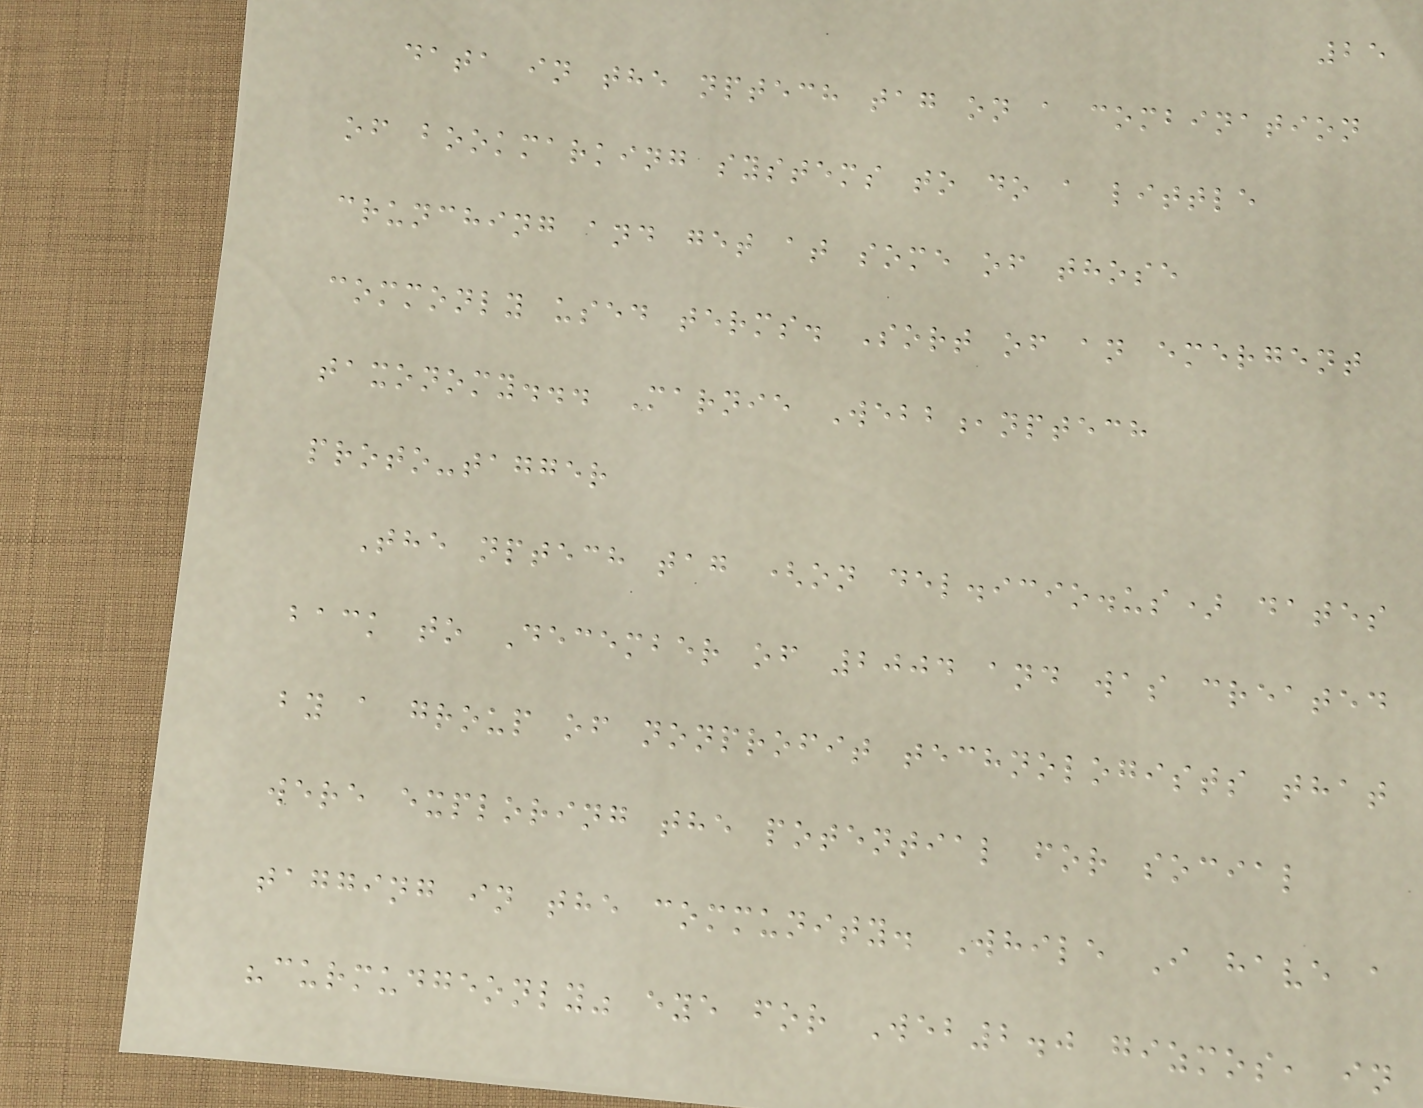25
data in the nptech tag on a combination
of bookmarking systems to do a little
crunching and get at some of those
commonly used terms. Sort of an emergent
taxonomy... Marnie Webb,nptech
proto-tagger
The nptech tag (on del.icio.us) dates
back to December of 2004 and was created
by a group of nonprofit technologists that
were exploring the potential for social
tagging in the community. While I have a
"curmudgeonly" eye for Web2.0 gizmos, in
